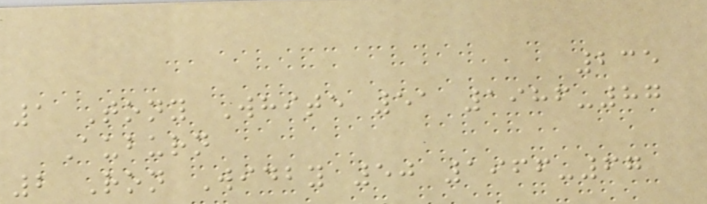235
1 Tony White 51 1986-87
Auburn
2 Ron Widby 50 1966-67
